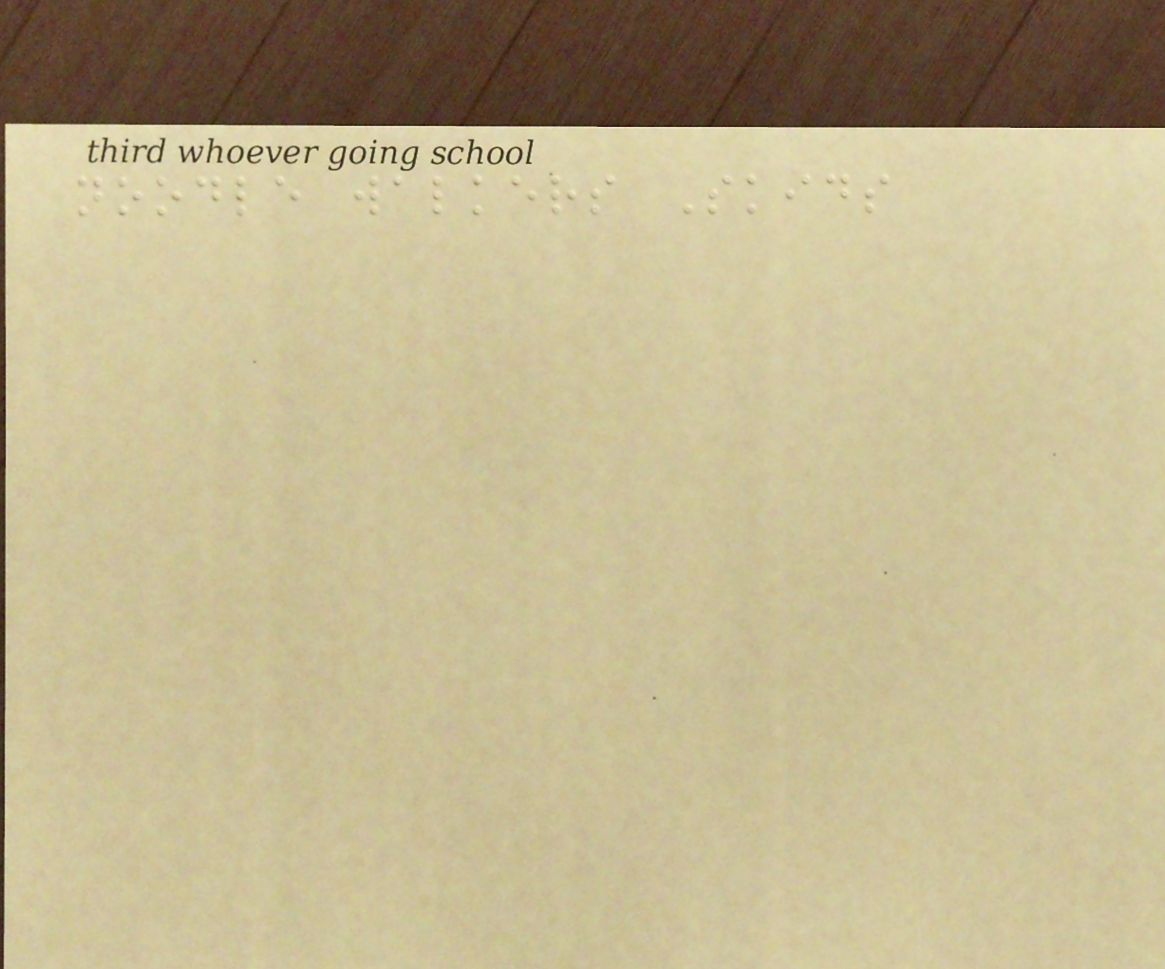noodle walkers Skids
